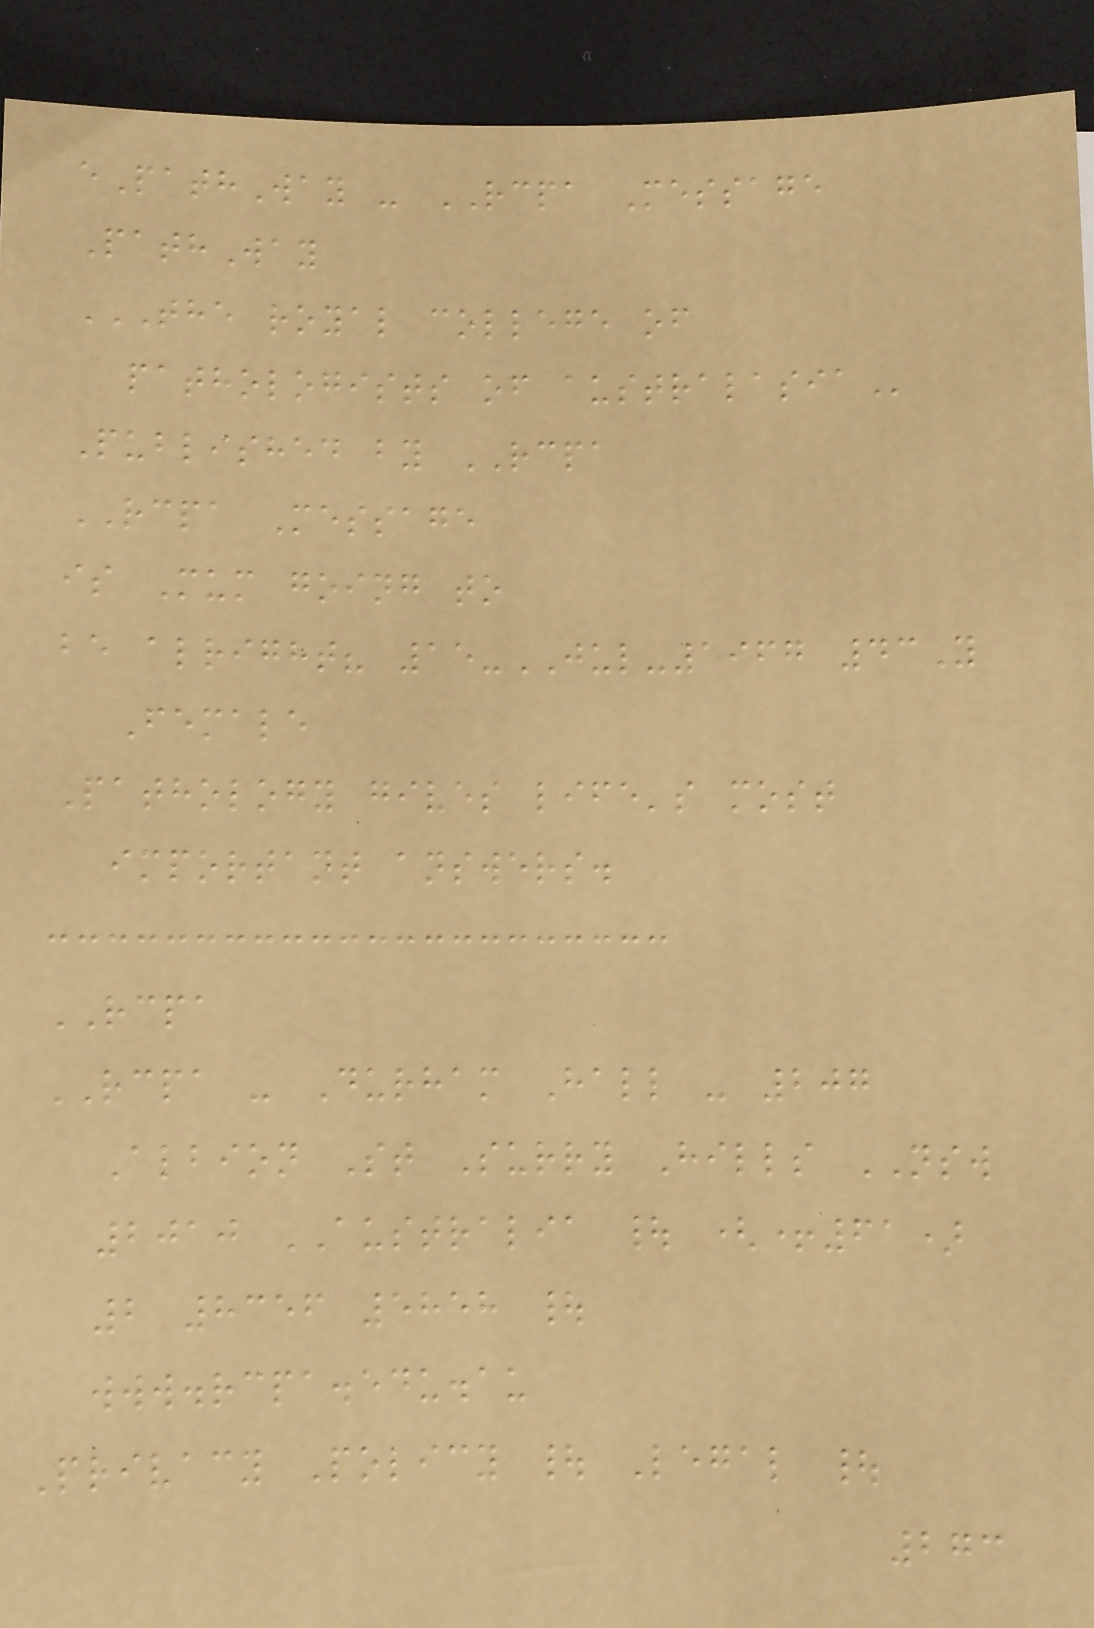ePathWay - RCPA Message
PathWay
THE ROYAL COLLEGE OF
PATHOLOGISTS OF AUSTRALASIA
Published by RCPA
RCPA Message
is Mum going to
be alright? 15-JUL-1967 43Y
Female
Pathology gives life's most
important answers.
RCPA
RCPA - Durham Hall - 207
Albion St Surry Hills NSW
2010 AUSTRALIA | (+61)
2 8356 5858 |
www.rcpa.edu.au
Privacy Policy | Legal |
273
